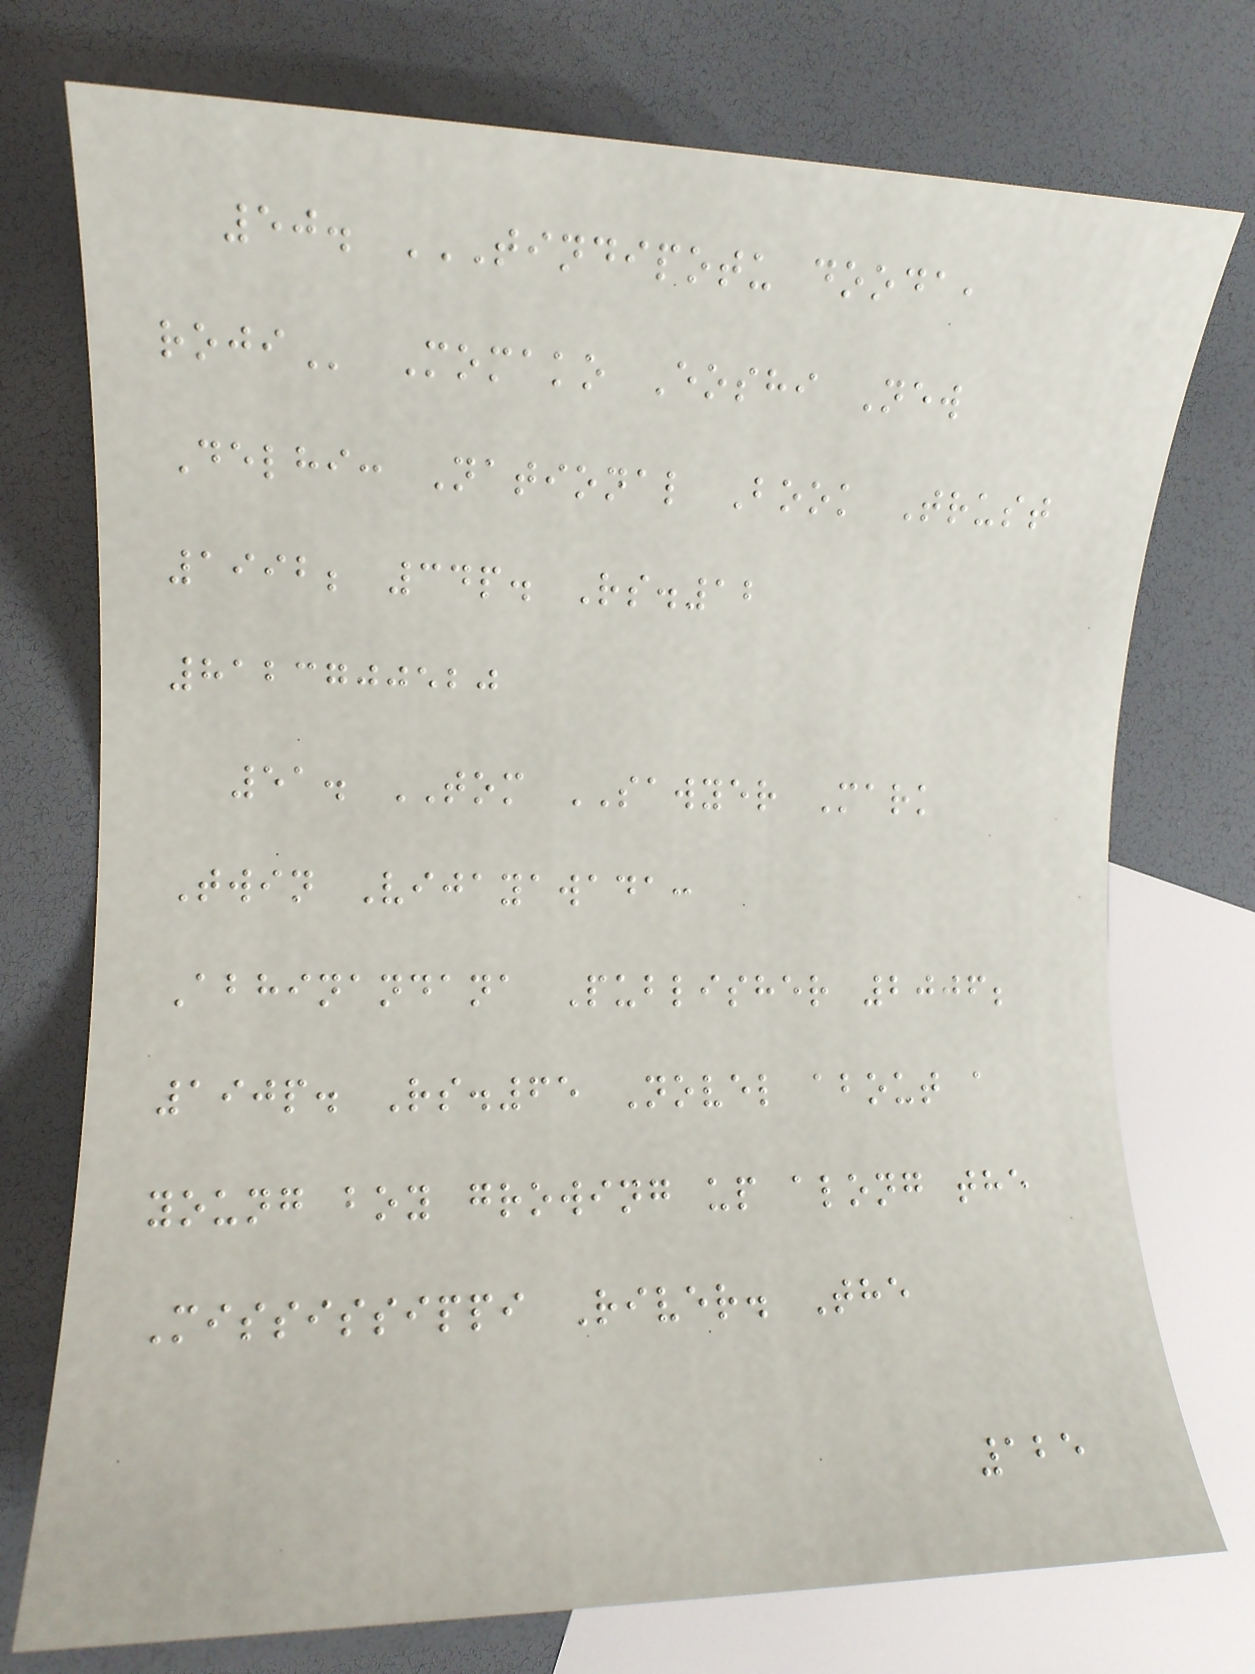50. TINDIPOTU DOODA,
ROJI Momako Eoshi New
Delhi: National Book Trust
1992; 34p. Rs.12
8123700520
51. TOM SAWYER Mark
Twin Vijayawada:
Abhinandana Publisher 2006;
190p. Rs.65 Novel about a
young boy growing up along the
Mississippi River. The
125
